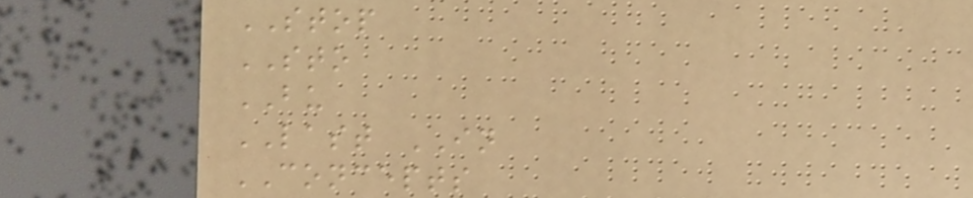STOP
STO
BU
LAST IN
CONCEPTS
